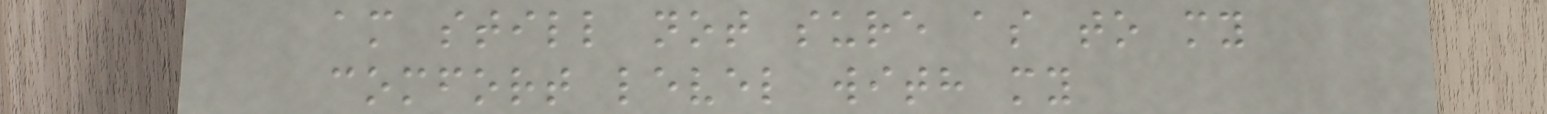am still not sure as to my
comfort level with my
